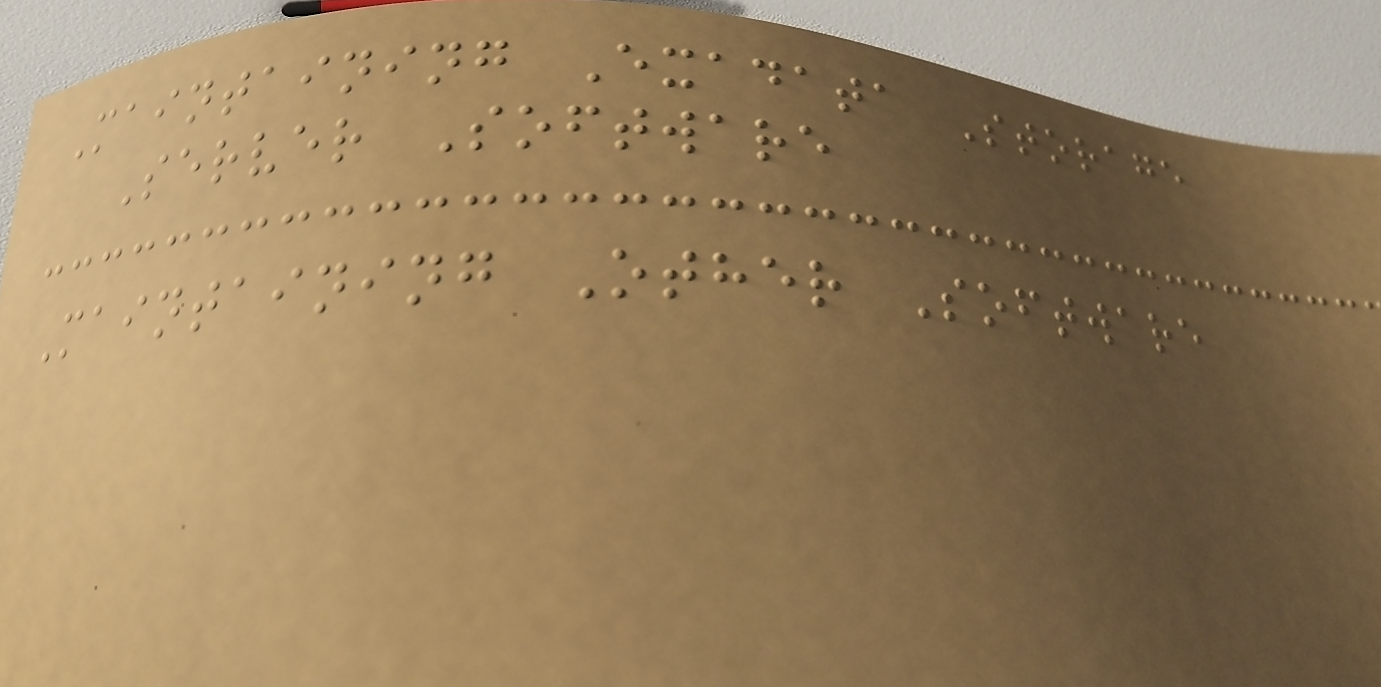Maintaining Exadata Storage
Server Software
Maintaining Other Software
